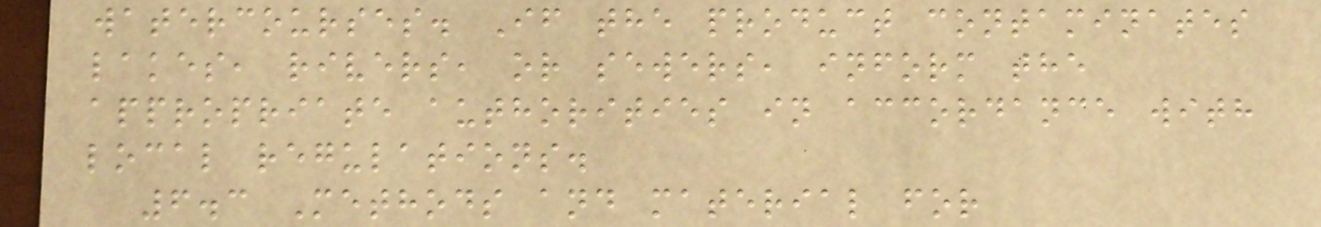watercourses. If the product contaminates
lakes, rivers, or sewers, inform the
appropriate authorities in accordance with
local regulations.
6.3 Methods and material for
